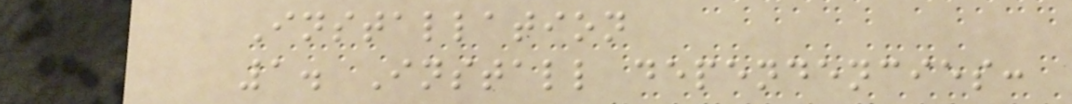Installation
1. Install dependencies:
